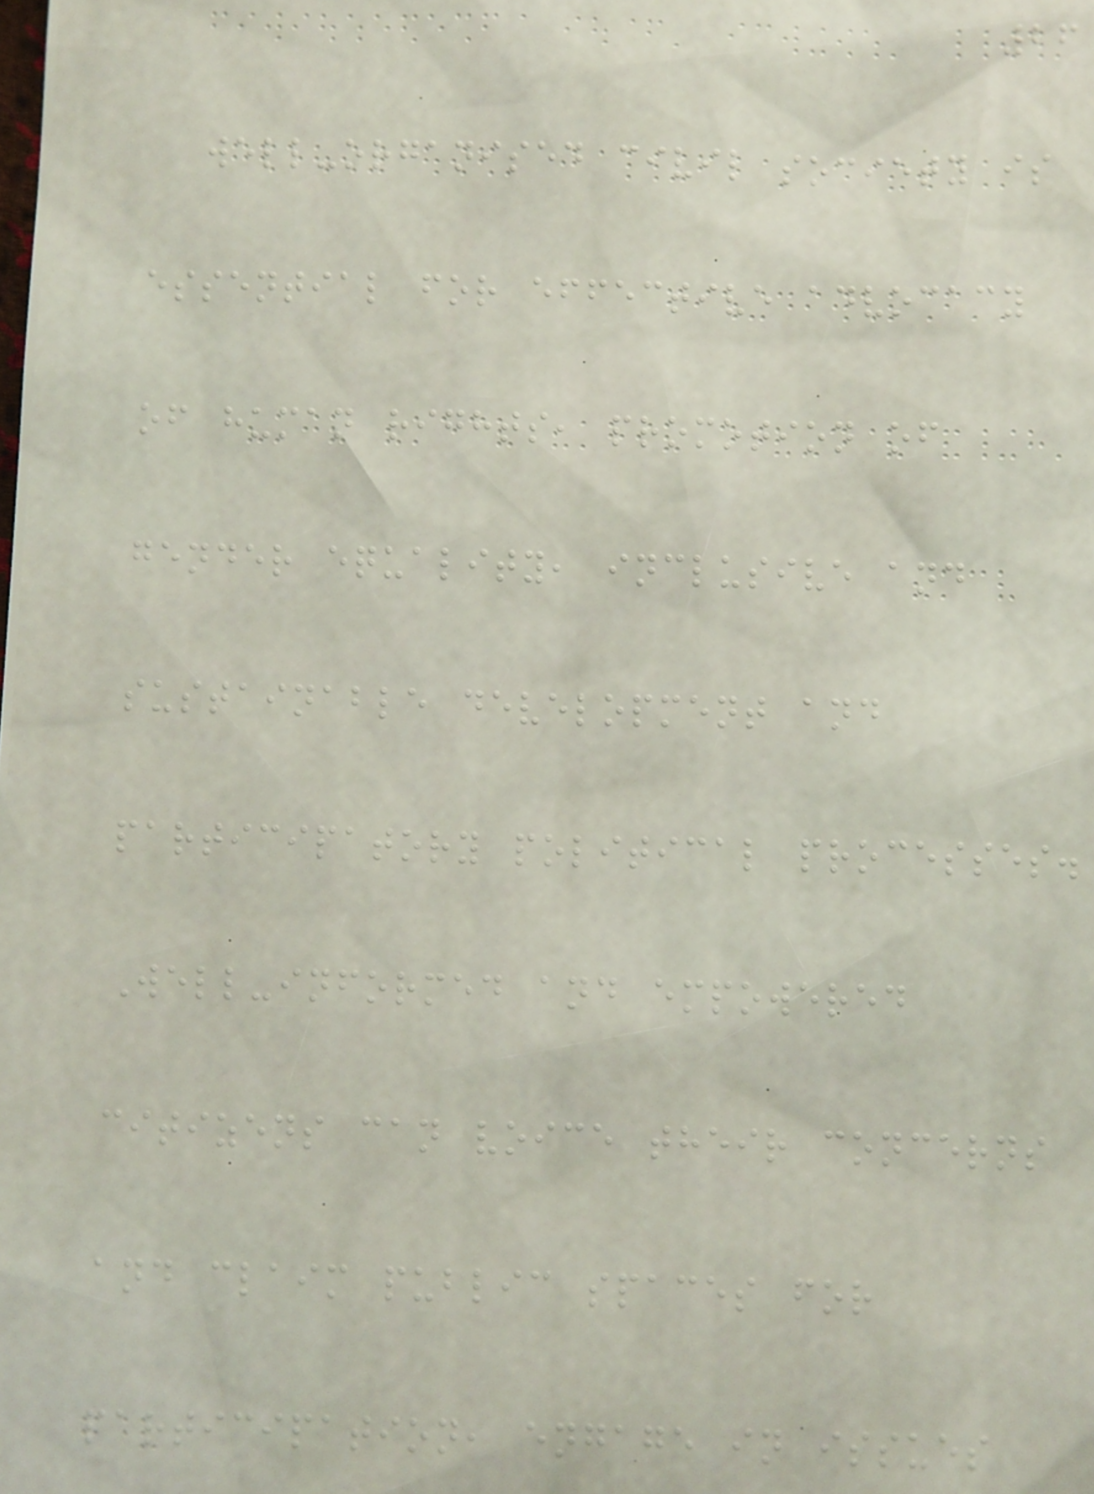26
well-organised civil society is
essential for effective advocacy
of human rights, promotion of
gender equality, inclusive and
sustainable development and
participatory political processes.
Well-informed and empowered
citizens can voice their concerns
and claim public spaces for
participation, engage in issues
